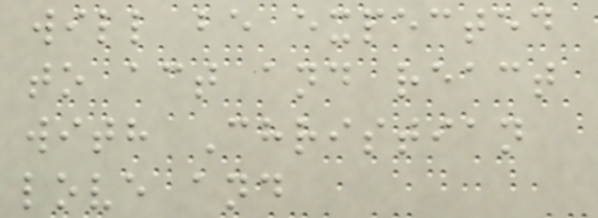will be expected
to act and react
with Christian
love and
